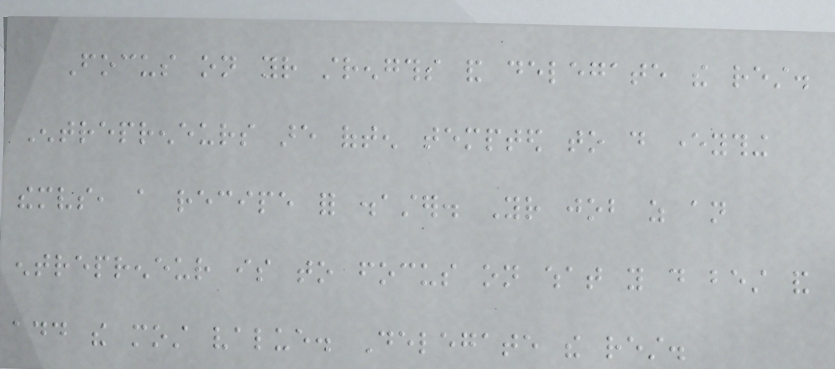Focus on your strengths and delegate the rest.
Entrepreneurs are often tempted to do everything
themselves, a recipe for disaster. Your job as an
entrepreneur is to focus on what you do best and
add the most value. Delegate the rest.
